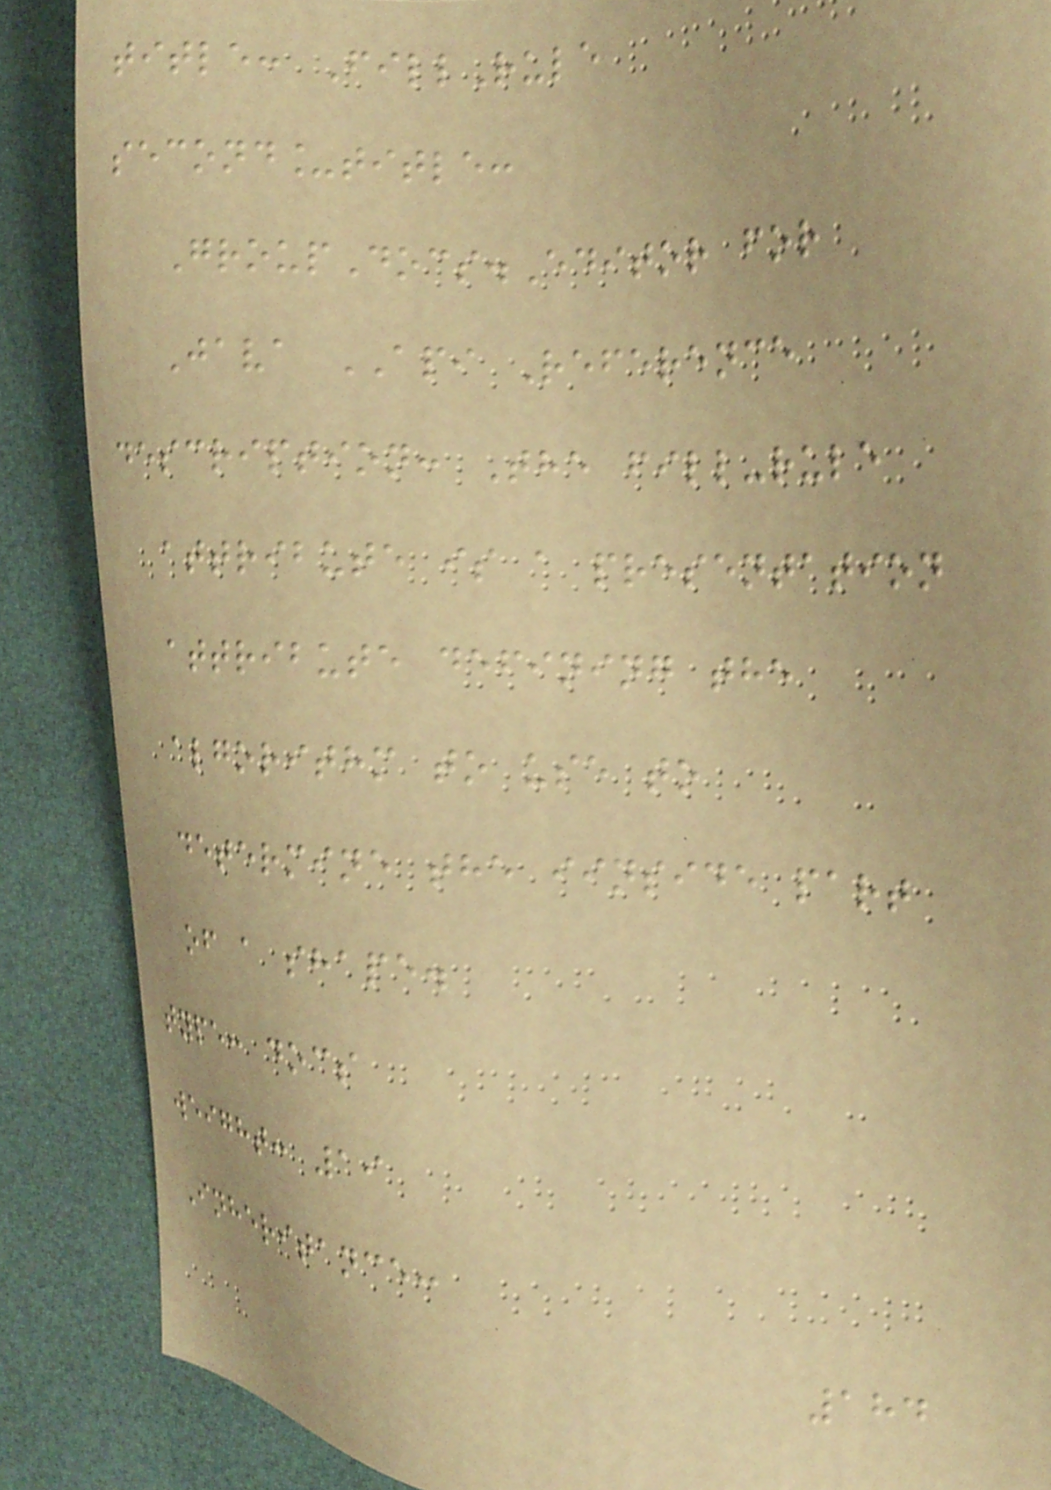title: FillRule
second_title:
GroupDocs.Editor for
Java API Reference
description: The fill-rule
attribute is a presentation
attribute defining the
algorithm to use to
determine the iinside part
of a shape.
type: docs
weight: 19
Inheritance:
184
